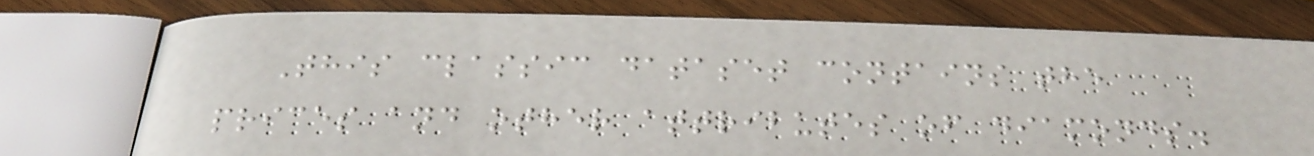This classic dataset contains the
prices and other attributes of diamonds.
